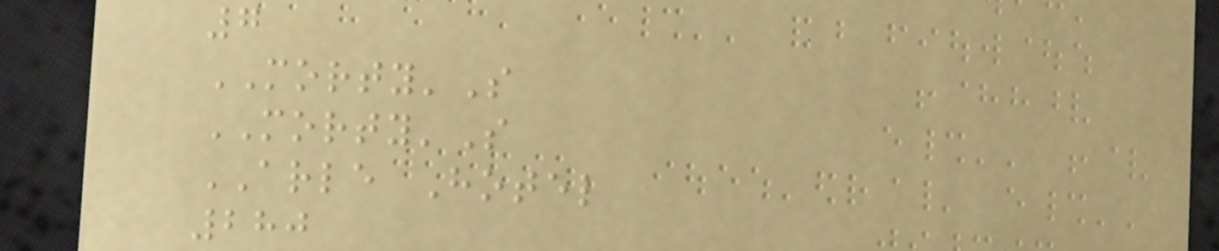7
MORTY'S
MORTY'S
ARLE Hotel
280
